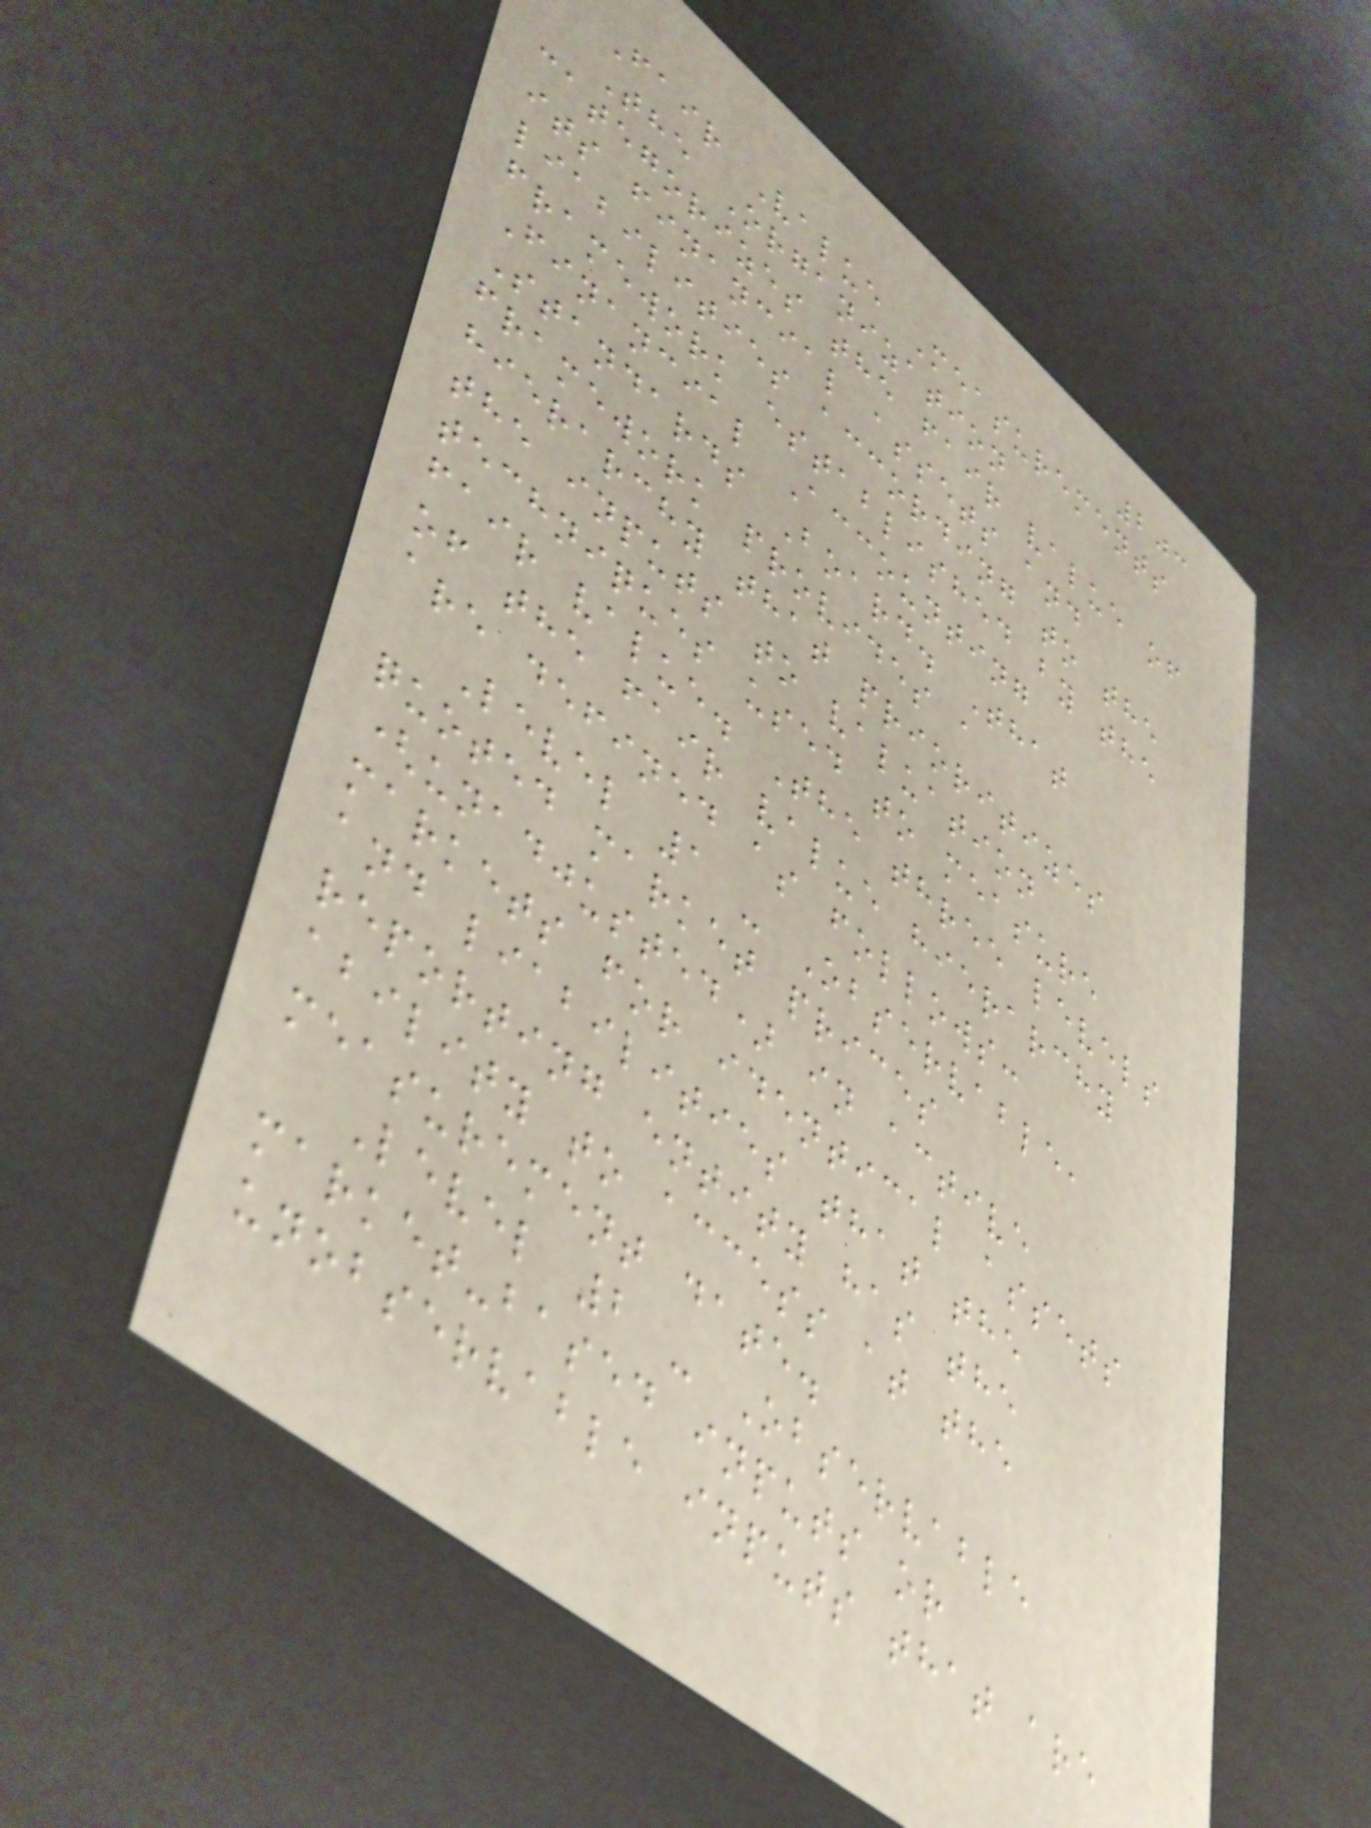203
Fair Value Measurements
The Organization
categorizes the fair value of
its financial assets and
liabilities according to the
framework established by the
Financial Accounting
Standards Board. That
framework provides a
hierarchy that prioritizes
the inputs to valuation
techniques used to measure
fair value. The three levels
of the fair value hierarchy
are defined as follows:
Level 1 - Observable,
quoted market prices
(unadjusted) in active
markets for identical assets
and liabilities that the
reporting entity has the
ability to access at the
measurement date.
Level 2 - Observable
market-based inputs or
unobservable inputs that are
